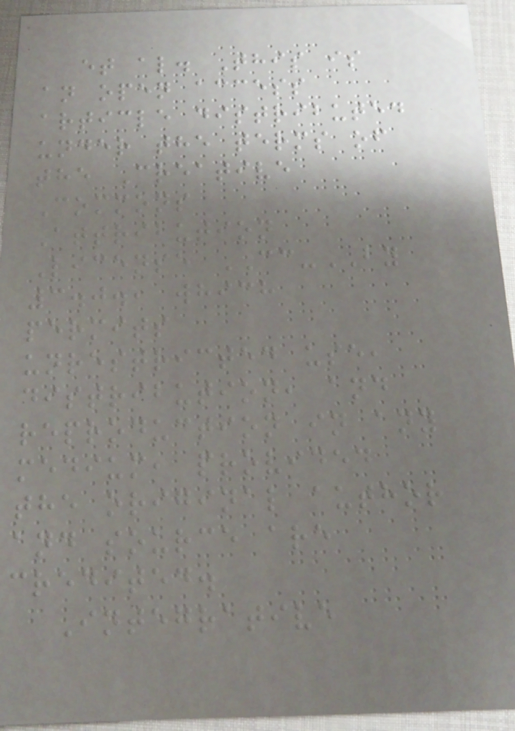et al. This is
an open access
article distributed
under the terms of
the Creative
Commons
Attribution
License CC-BY
3.0., which
permits
unrestricted use,
distribution, and
reproduction in any
medium, provided
the original author
and source are
credited.
Integrative
